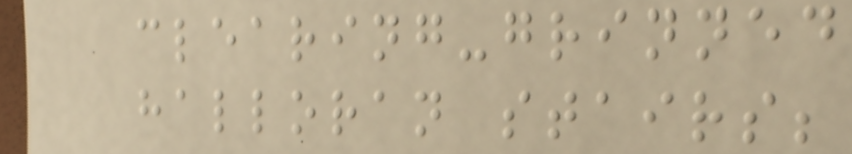clearing-grinned
halloran stairs;
